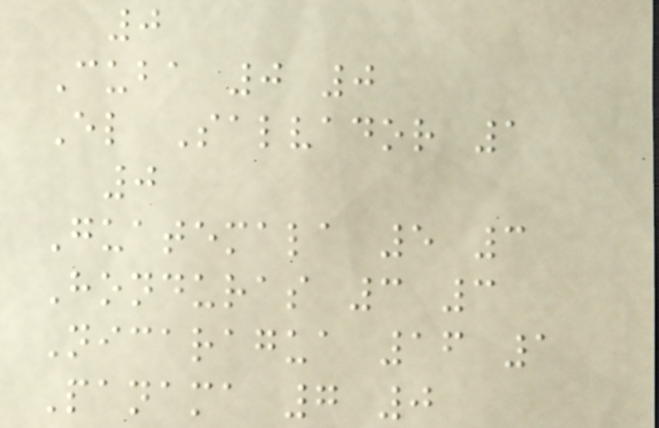0
Cuba 0 0
El Salvador 1
0
Guatemala 5 3
Honduras 3 3
Nicaragua 16 1
Panama 7 0
